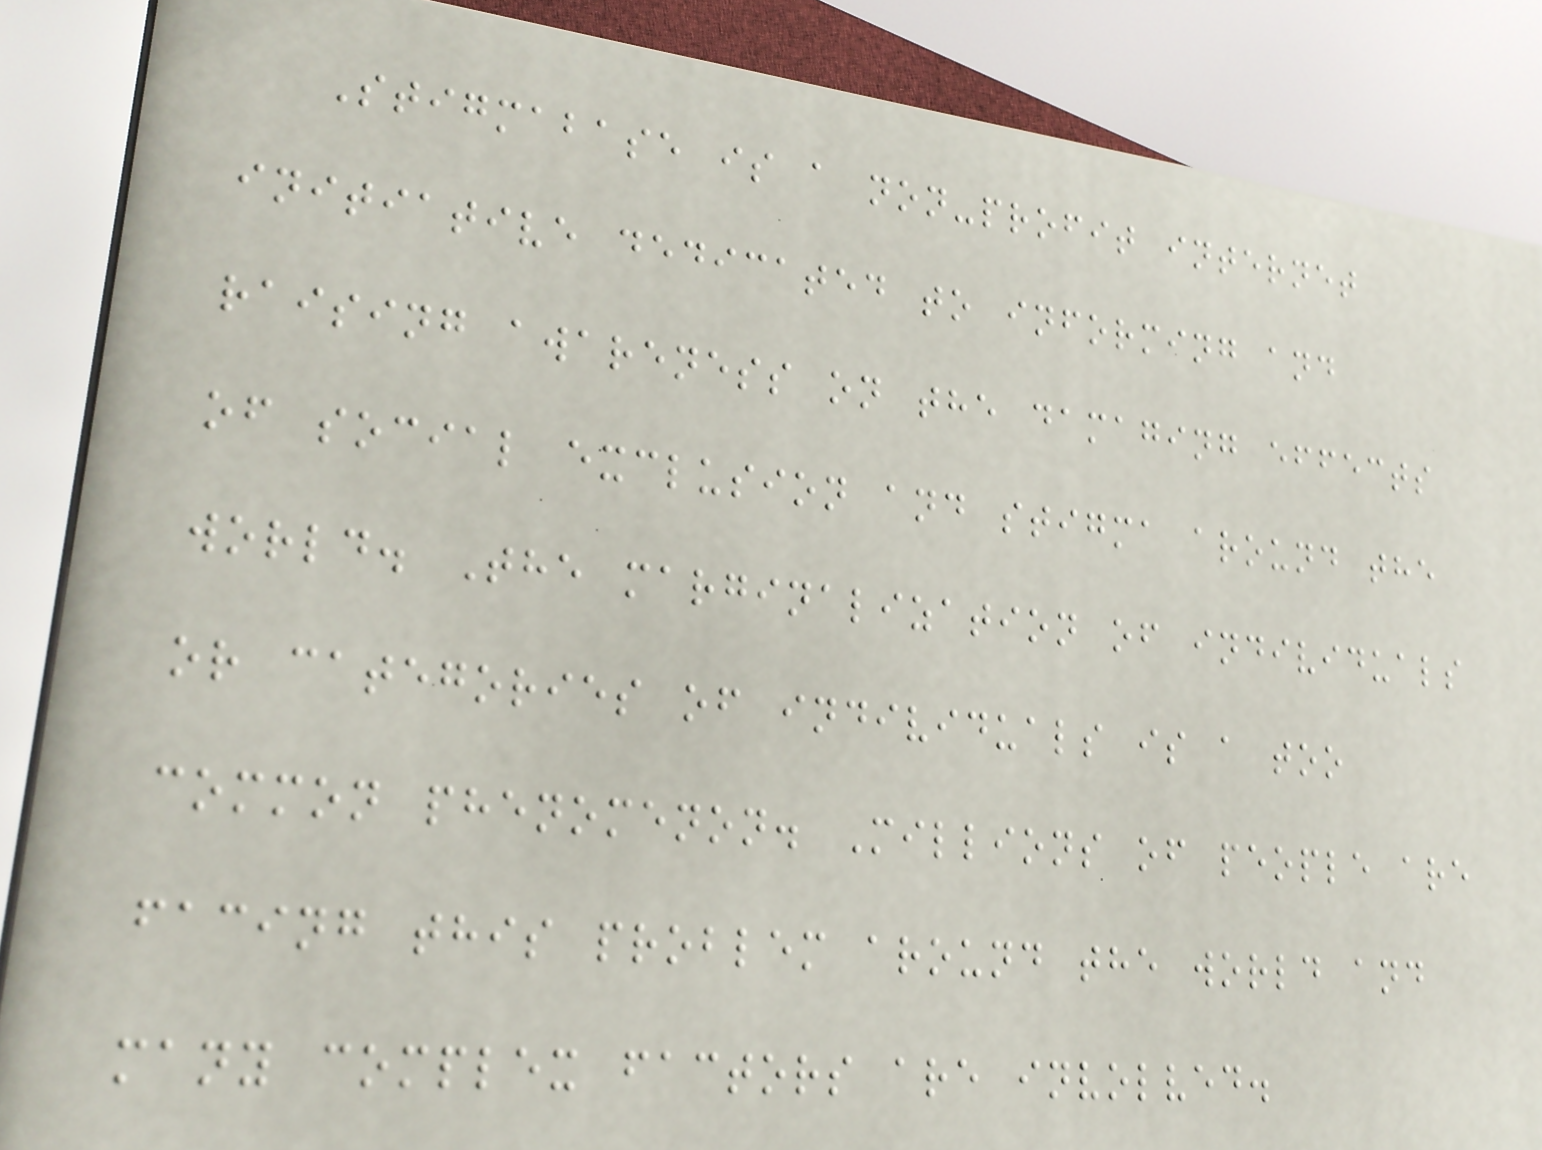Stigmabase is a non-profit internet
initiative dedicated to informing and
raising awareness on the damaging effects
of social exclusion and stigma around the
world. The marginalization of individuals
or categories of individuals is a too
common phenomenon. Millions of people are
facing this problem around the world and
many complex factors are involved.
